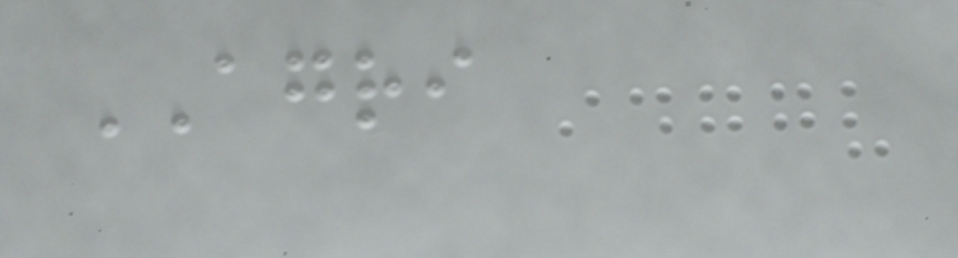AGRI
